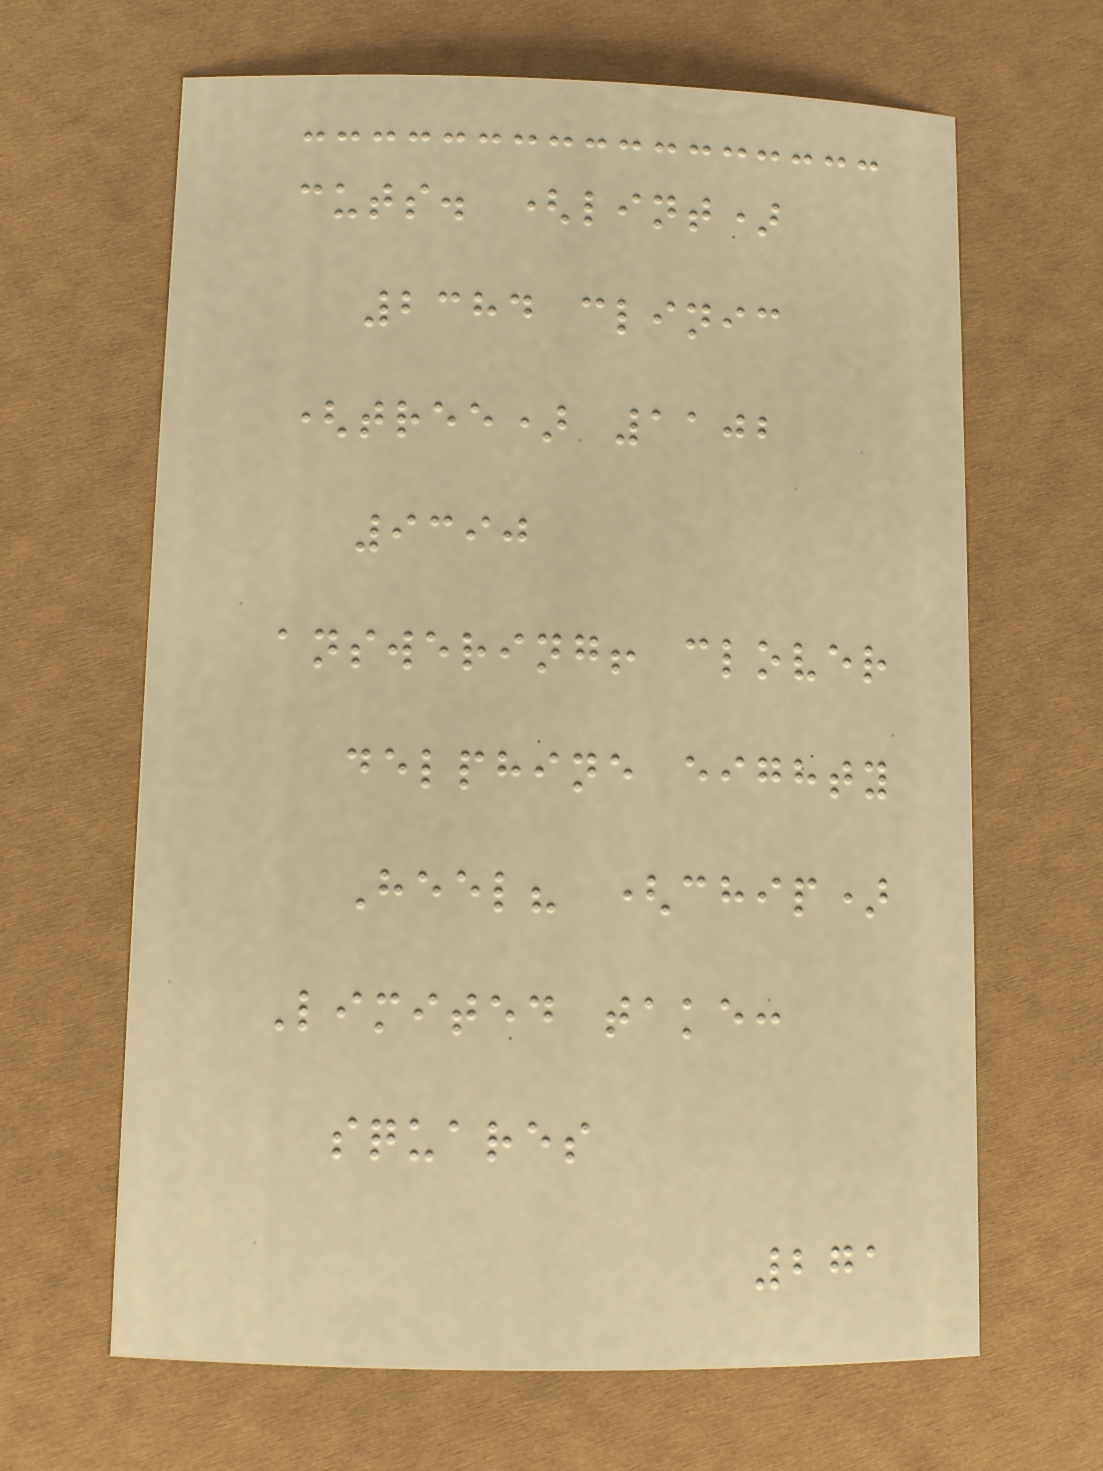cuts. (lint)
2384 clinic
(tree) 1102
9390
answering! clover
delphine eighty
Heel? (chip)
Limited take:
squares
271
